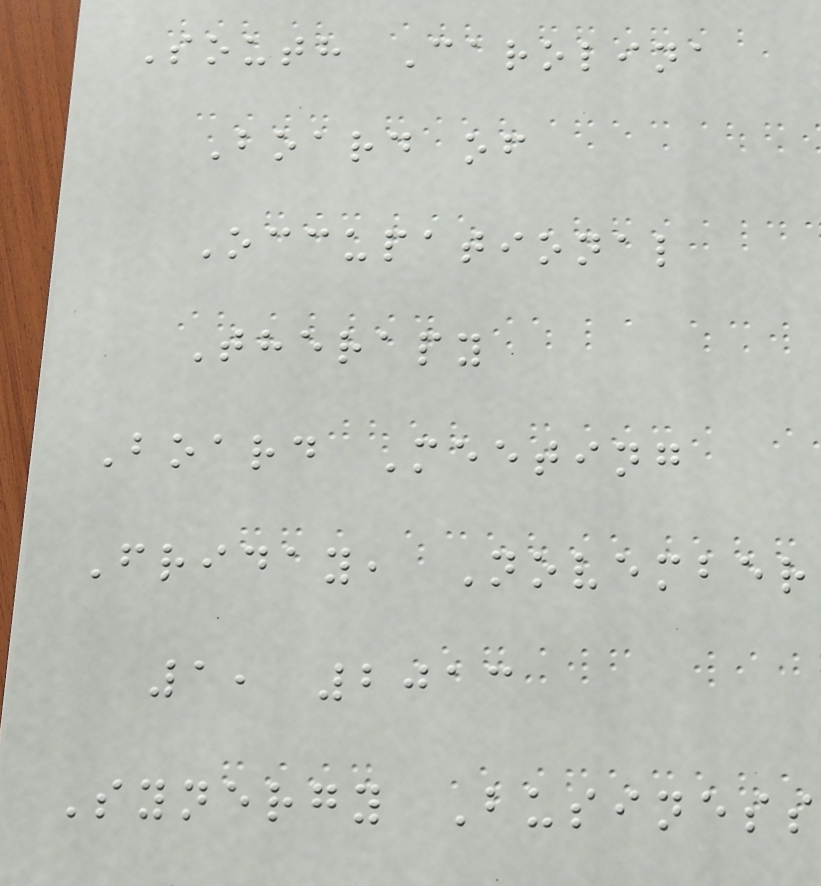South Carolina
Board of
Occupational
Therapy
Board Meeting
Friday, November
1, 2013
Synergy Business
